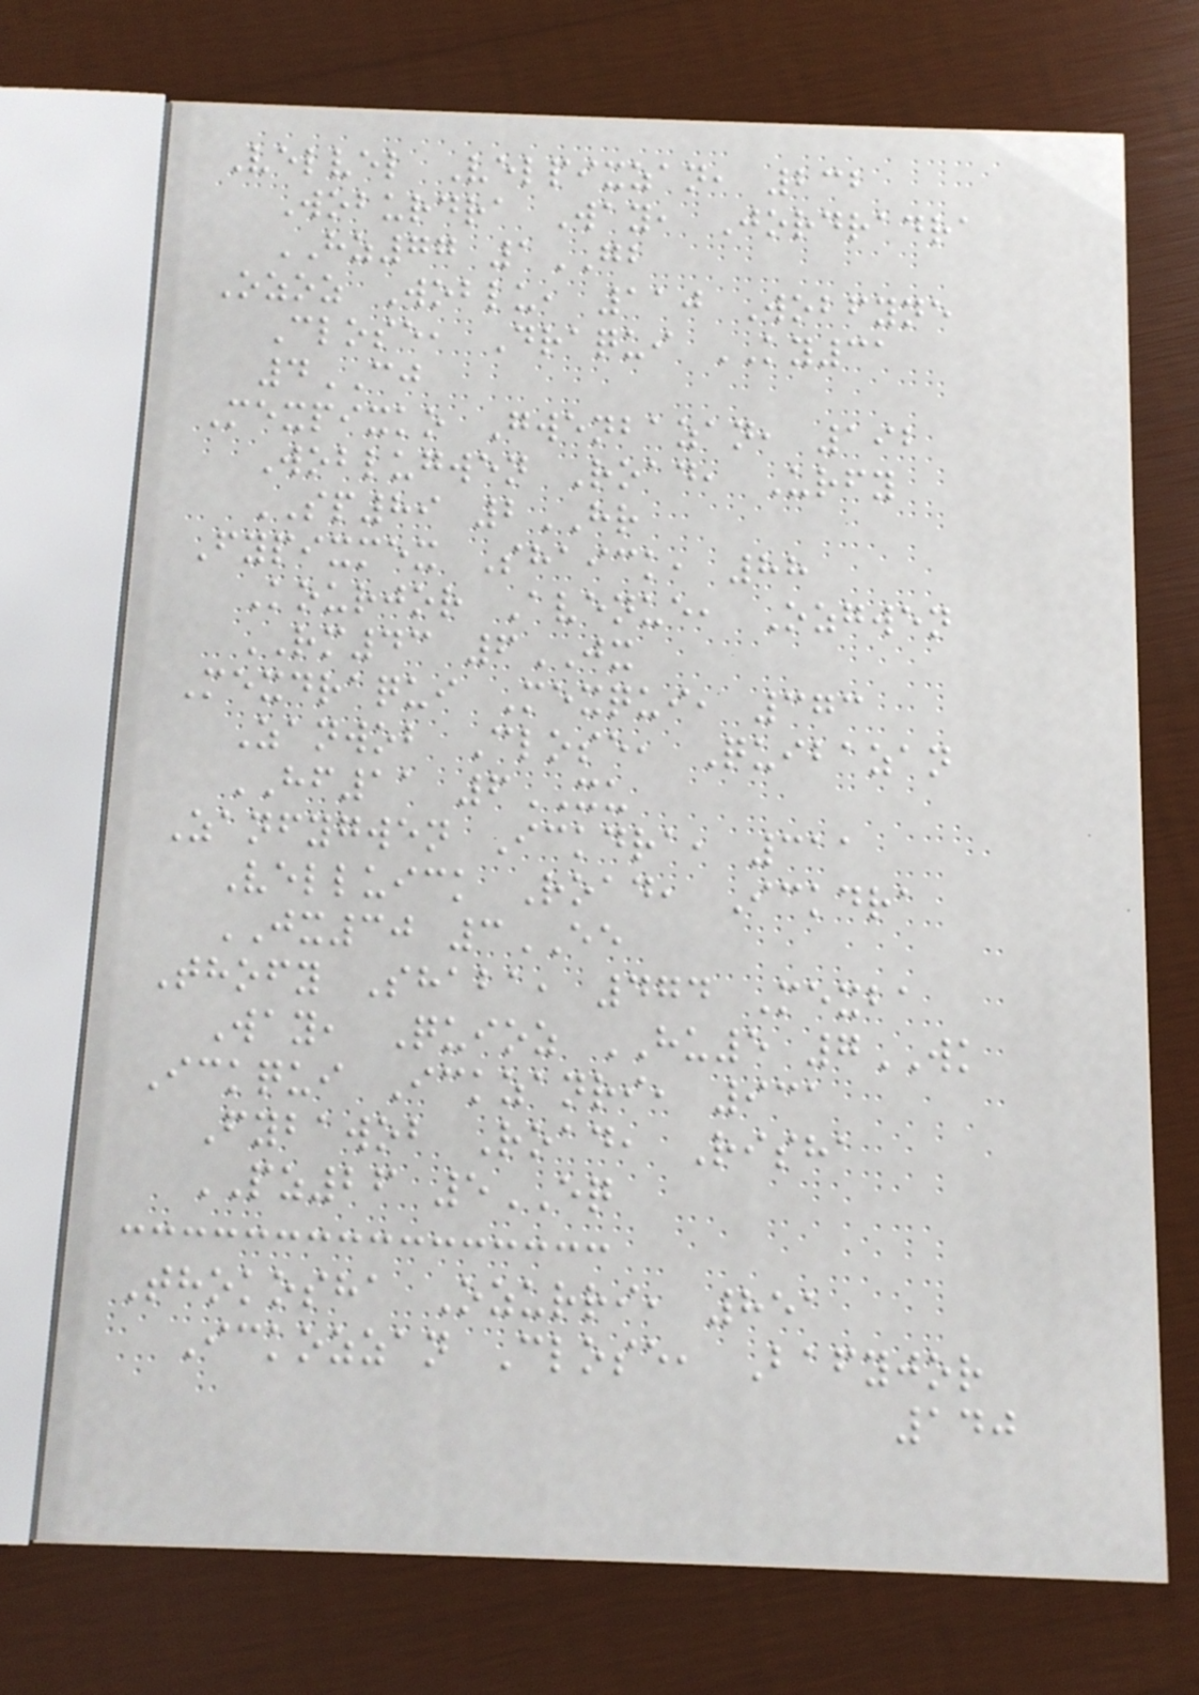Velvel Velpixzan, 232
Woburdra Way, Jordradra
HZ77 1GB
Ozoz Woblu, 110 Wobfyne
Close, Draqui KY31
4CJ
Mexpixko Gwenbazan, 192
Woblugwen Road, Urfy
SP89 2HR
Fypixmex Shaick, 88
Kourjor Avenue, Ozgwen
RM43 6JX
Mexdraqui Mexqui, 373
Zanwob Close, Quibazan
HF11 6XU
Zanfygwen Ickdra, 311
Velluick Road, Ickdra
JX30 3EE
Thofy Shaba, 474 Mexba
Way, Quioz HU5 7WK
Ickqui Ickzanri, 931
Fybawob Road, Risha
PZ26 5EQ
Thokosha Ozurri, 851
Ickozzan Close, Bafyjor
140
